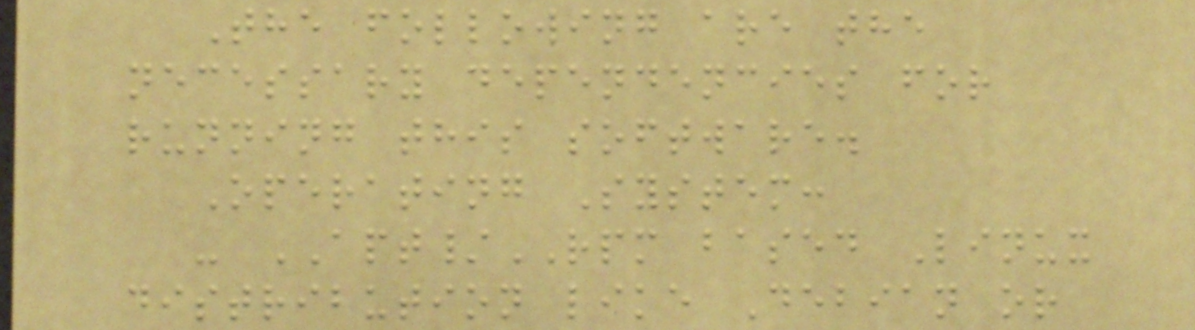The following are the
necessary dependencies for
running this software.
Operating System:
- APT/RPM based Linux
distribution like Debian or
